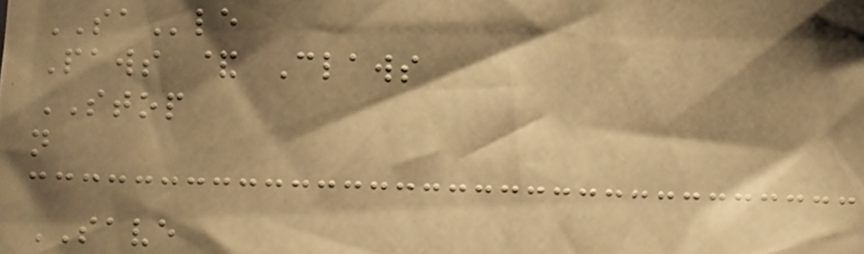SAle
Paws & Claws
STOP
n
SAVE
